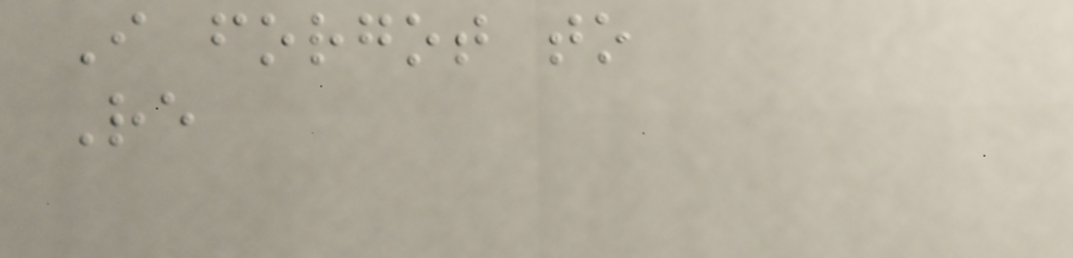I forgot to
Re
